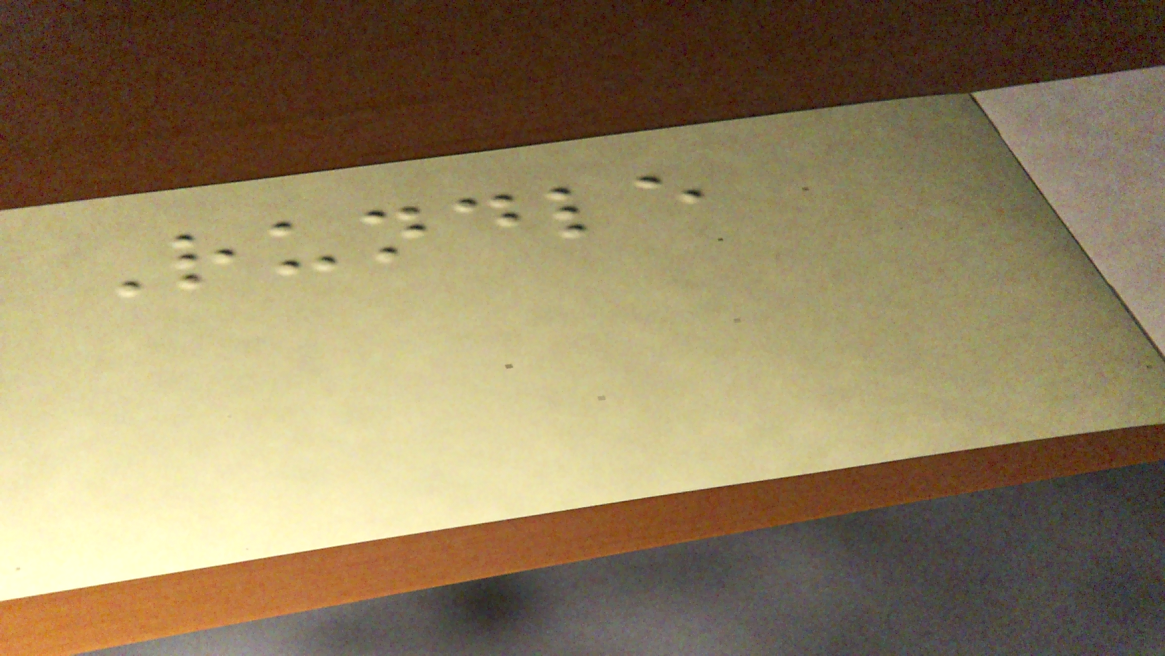Rundle
